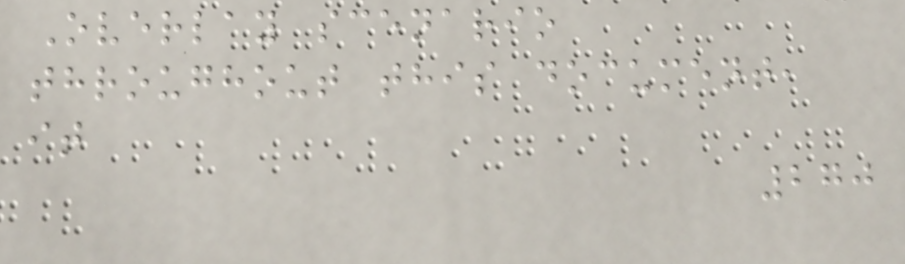Overlay scenario
throughout this document,
it
270
